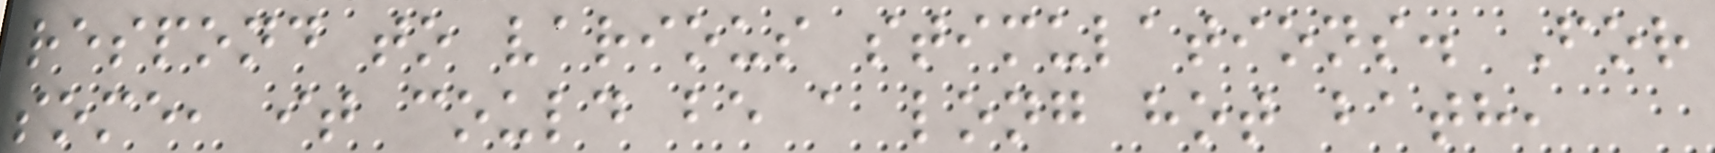respond to various stimulations. For
some, it could be a long hot bath,
